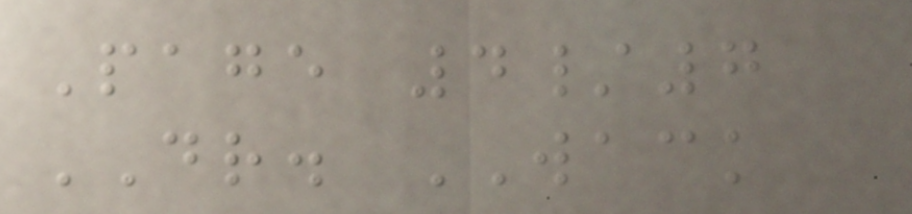Page 4/7
DR. WACK
